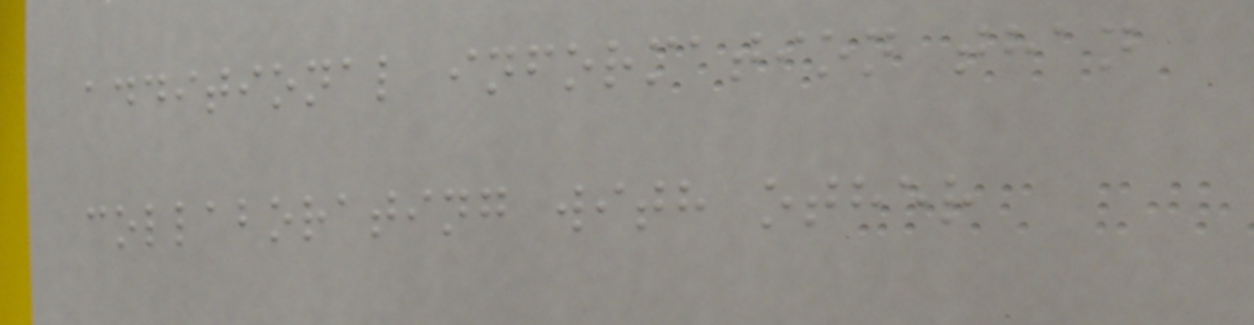additional information than
collaborating with other
